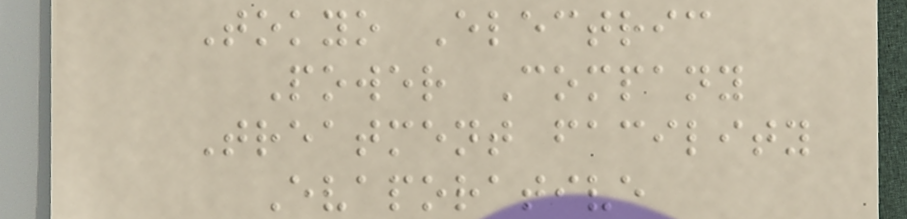Tokyo Electric
Power Company
Treatment facility
Evaporative
